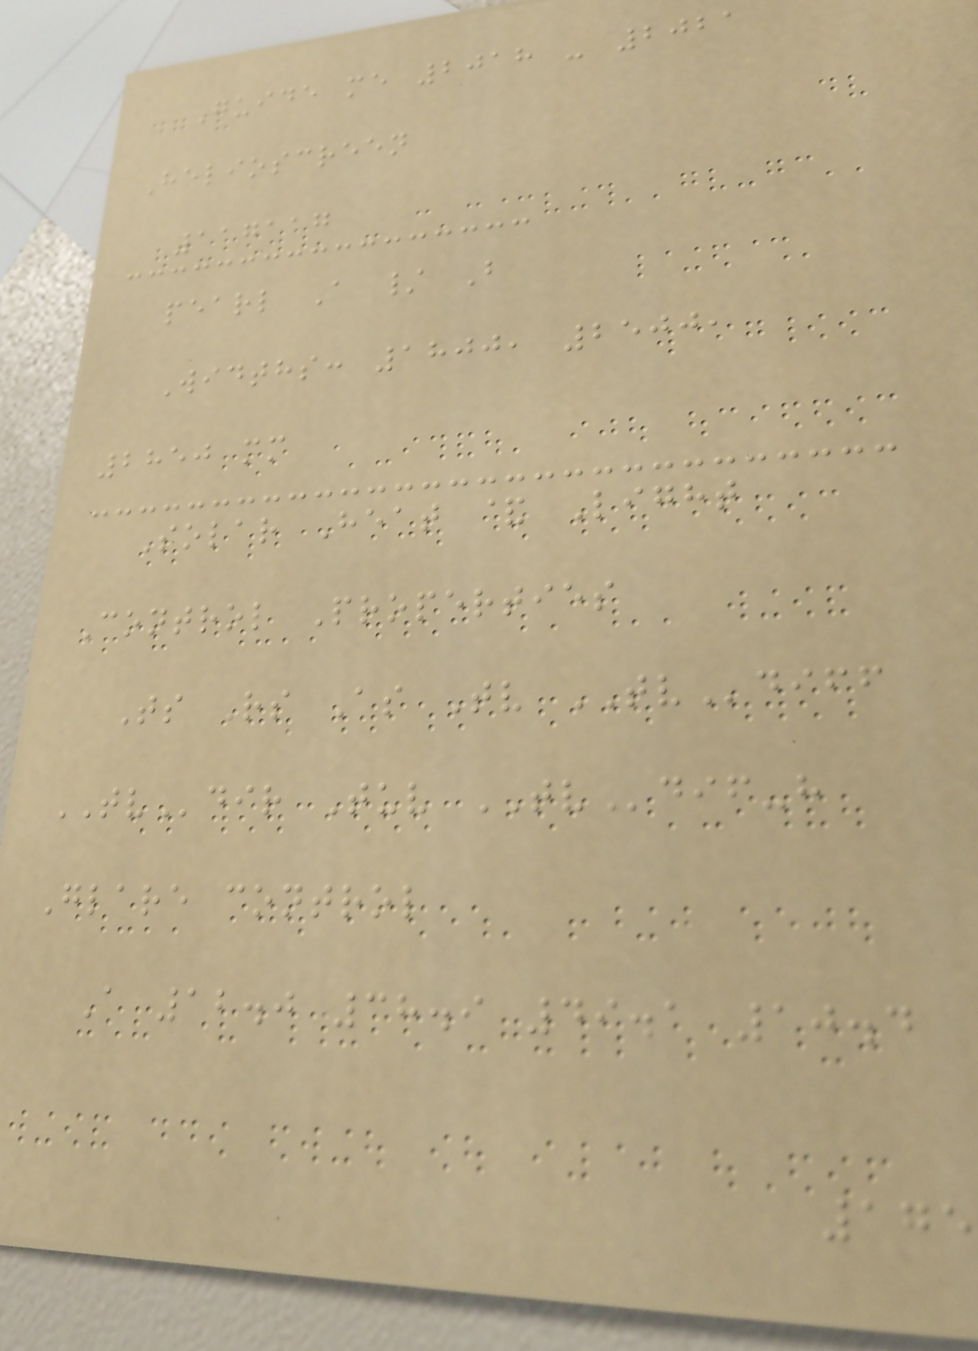Guide me 2018 - 2021
Helioscreen
117117
pearl A / B
Widths: 1800, 2500,
2850 mm
Solar Heat & Light
Control Properties
Ts Rs As Tv TVdiff
TVdir Tuv TVdif-h
Glare control
A 12.0 38.9 49.1 10.4
175
